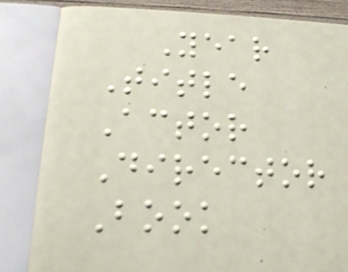Year
Title
Actor
Director
Book
